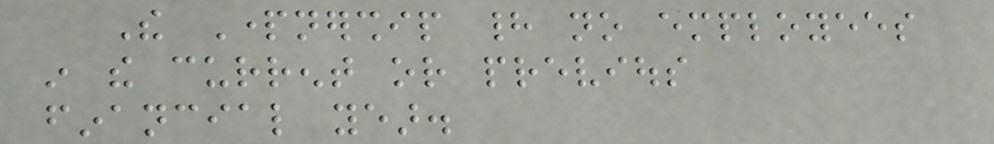The Partnership had no employees
in the current or previous
financial year.
